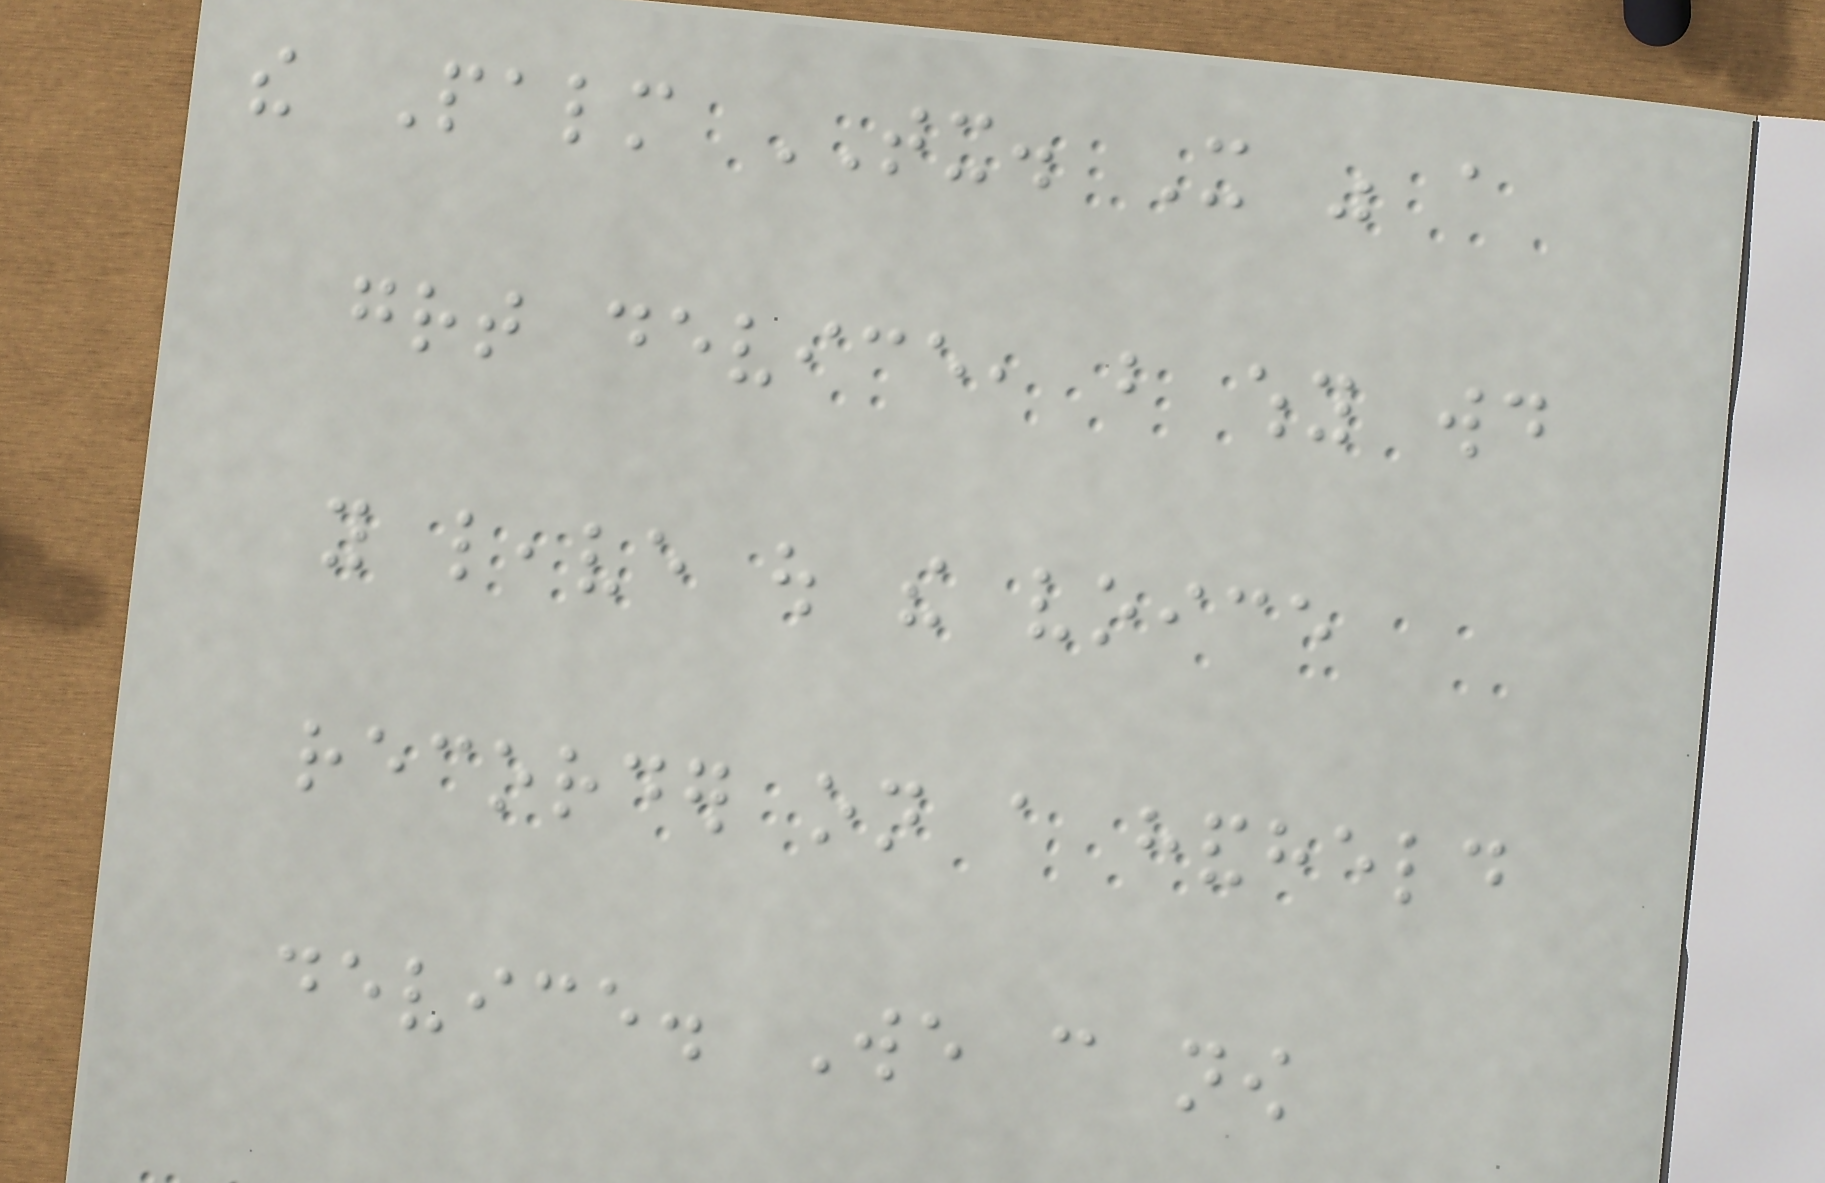the Palm TX. It was a
great device, but why would
you leave out the voice
recorder on a handheld
device. We can now
